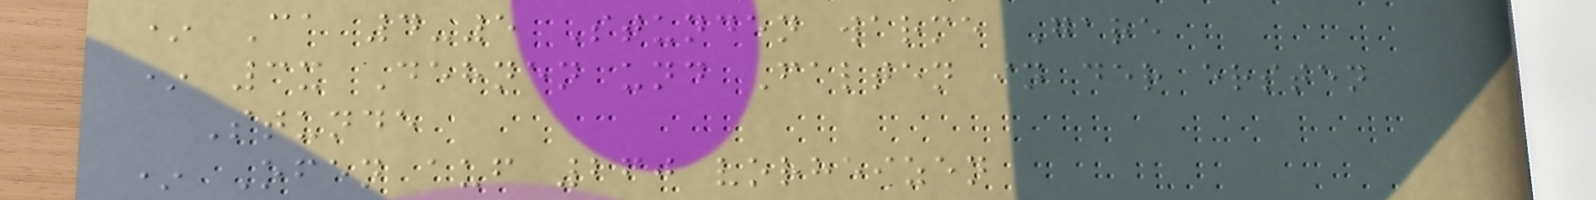* Ca 4-5 Stunden warme Gare
* 3x Dehnen und Falten in der ersten
Stunde
* Ofen auf 260 vorheizen
